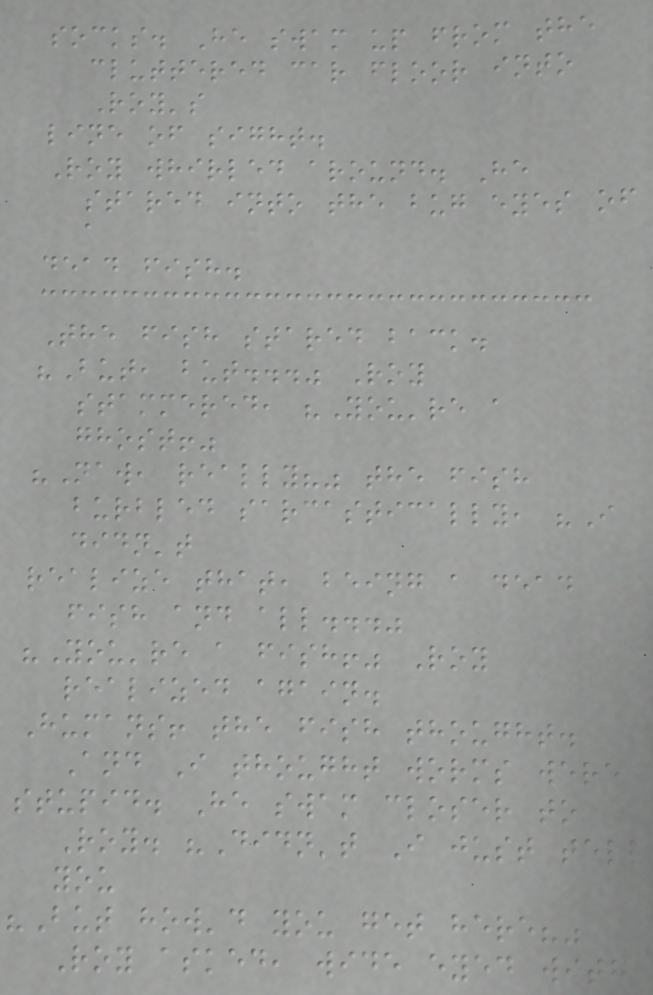socks. He swam up from the
cluttered car floor into
Roy's
line of sight.
Roy whirled around. He
stared into the bug eyes of
a
dead fish.
The fish stared back.
"But, but..." Roy
stammered, "You're a
ghost!"
"Naw, really?" the fish
burbled sarcastically, "I
didn't
realize that, being a dead
fish and all..."
"You're a fish!" Roy
realized again.
Humans! the fish thought.
And I thought worms were
stupid. He swam closer to
Roy. "Didn't I just tell
you
"But how'd you get here?"
Roy asked, wide eyed with
